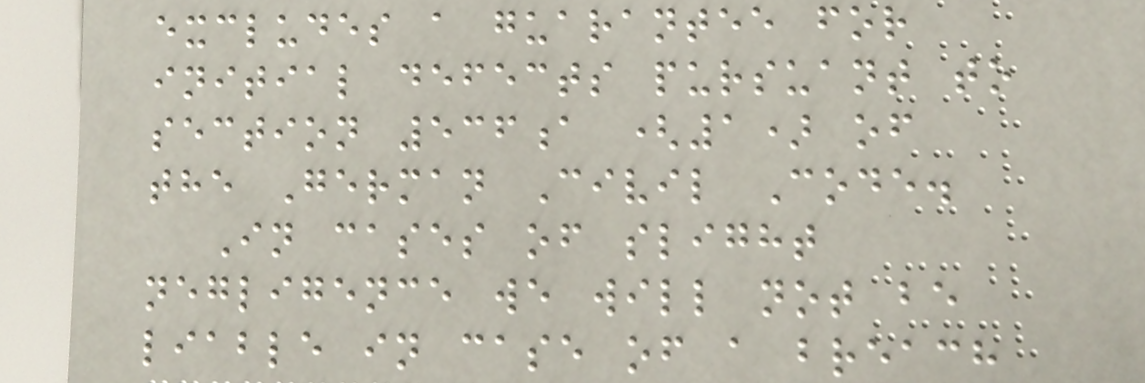excludes a guarantee for
initial defects pursuant to
section 536a (1) of
the German Civil Code.
In cases of slight
negligence we will not be
liable in case of a breach
